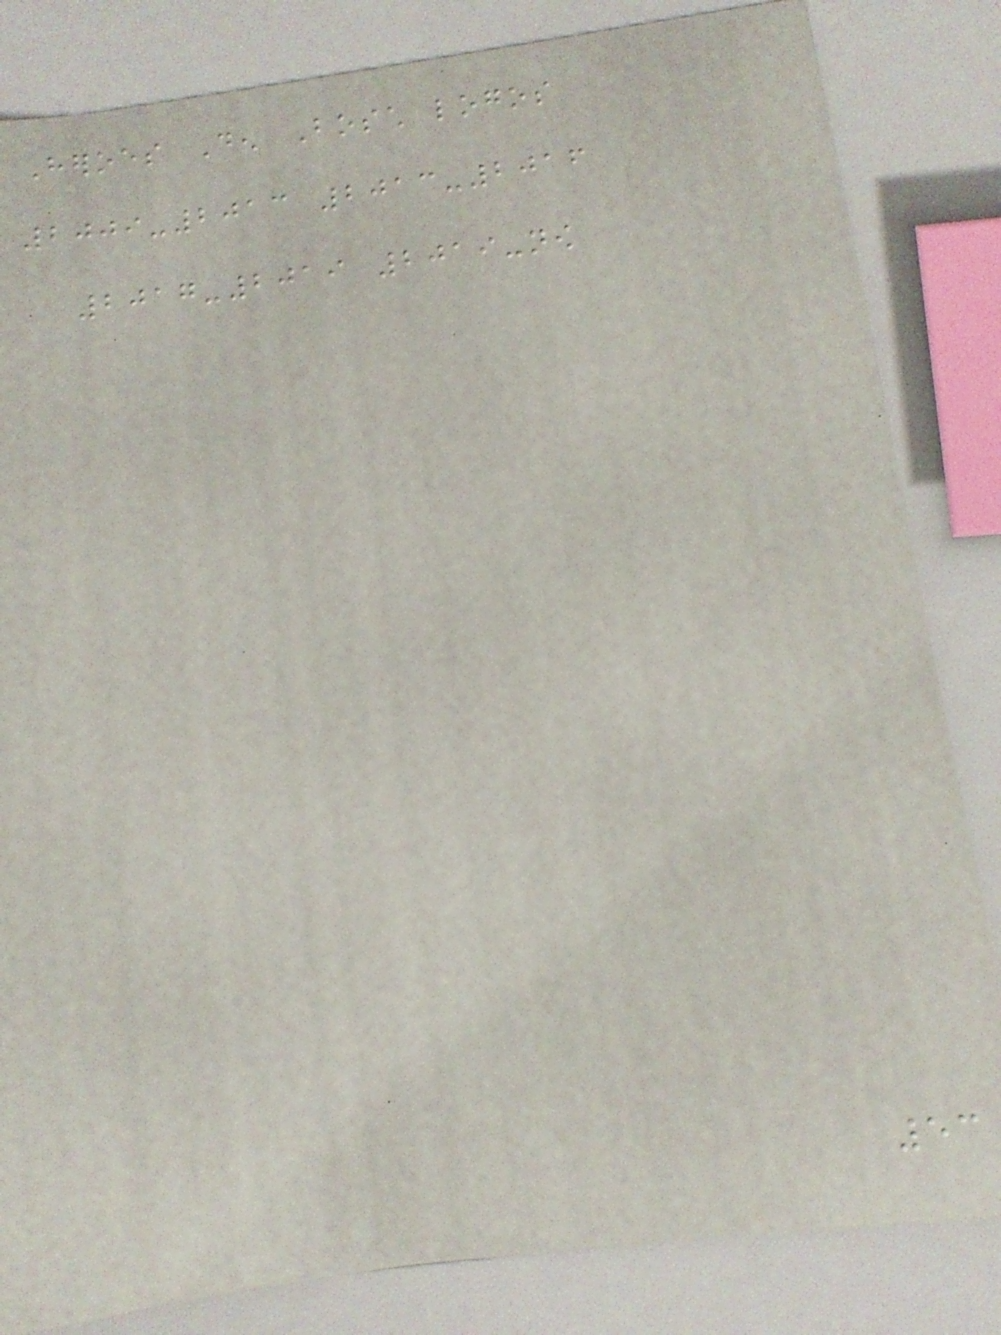Heroes Den Bosch logos
2009-2013 2013-2016
2017-2019 2019-now
53
